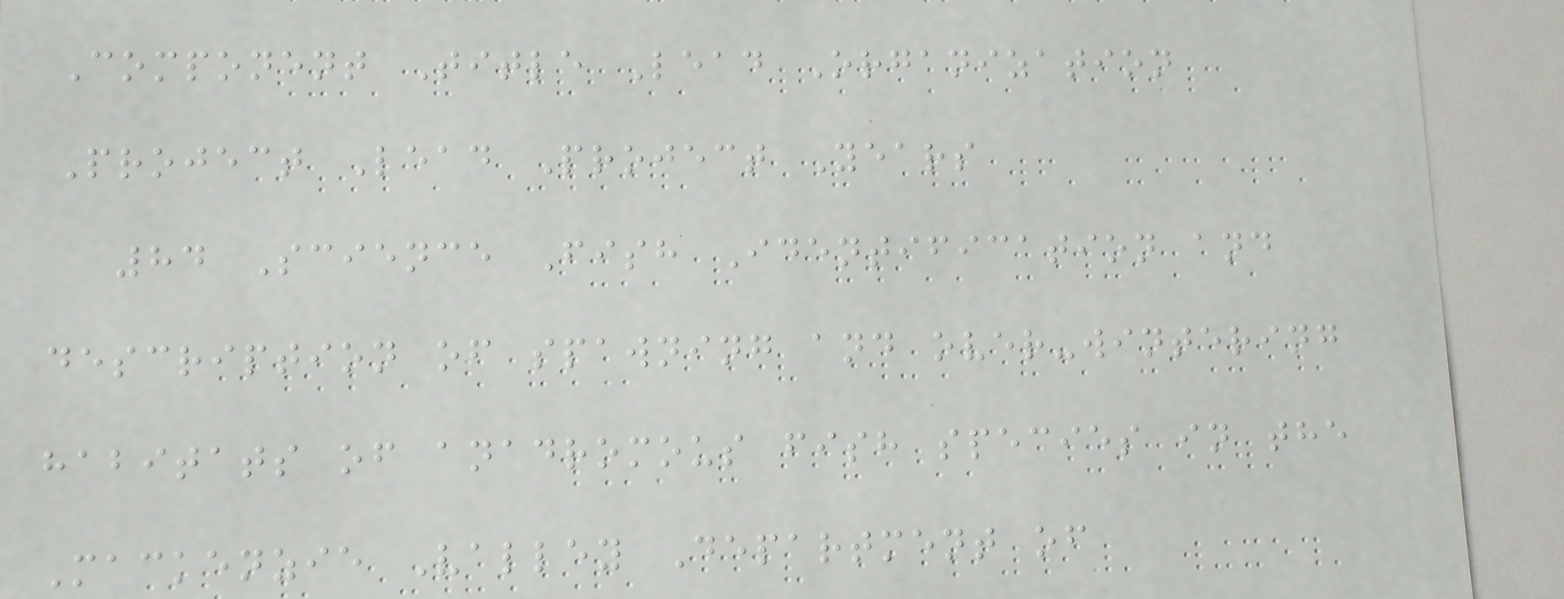Component Title Lead Organization
Project Lead Project Years
84 Science Fish Identification and
description of spawning and over-wintering
habitats of anadromous fish species in the
Mackenzie Valley Department of
